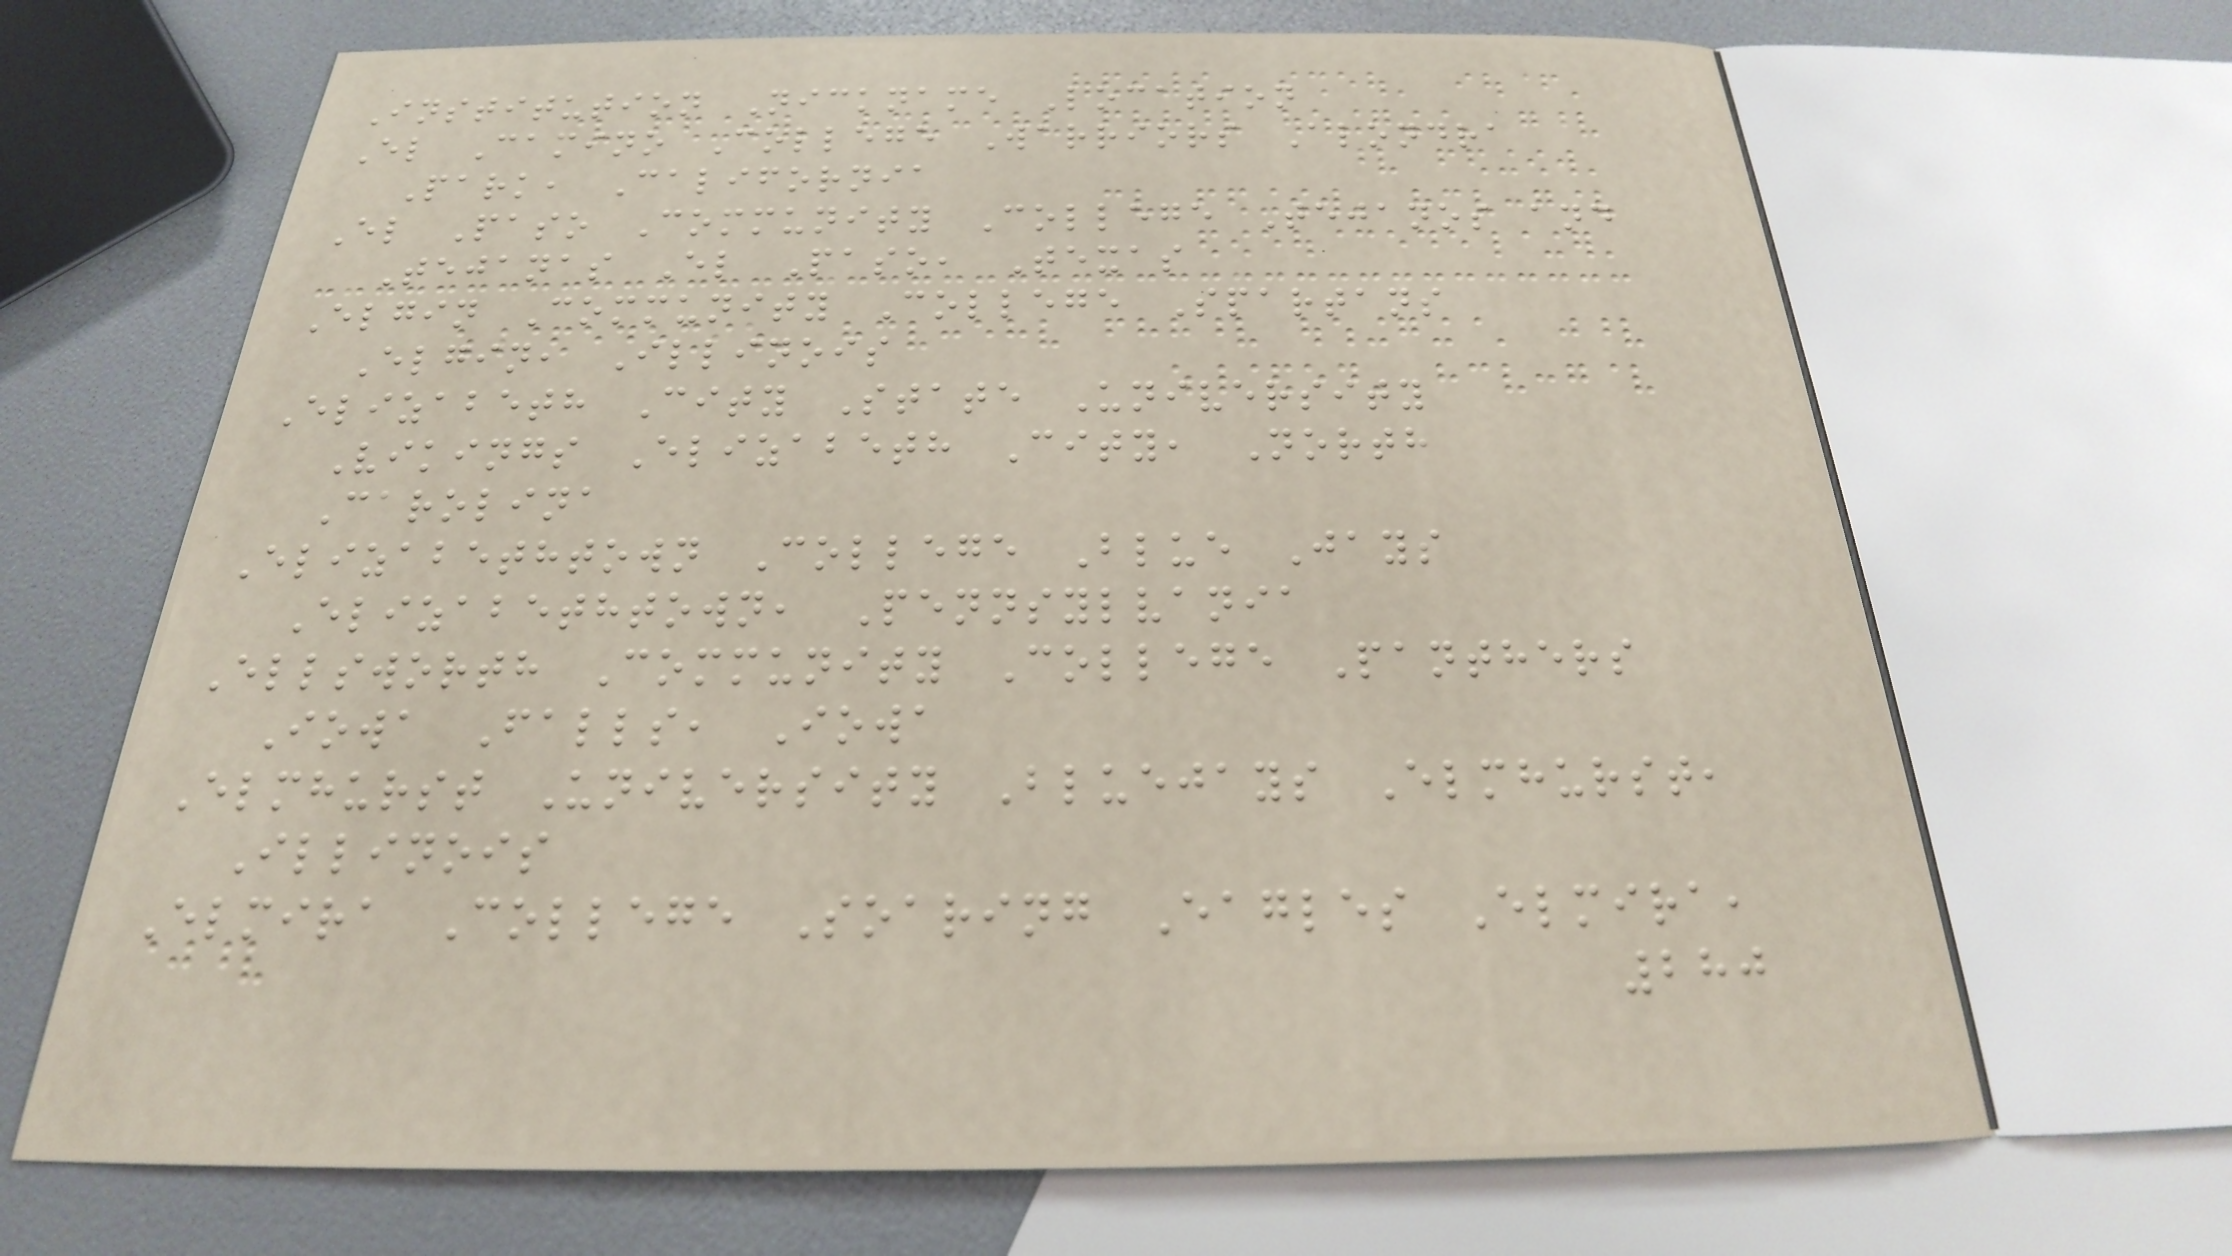Institution Nickname Location
El Camino College Warriors Alondra
Park, California
El Paso Community College Tejanos and
Tejanas El Paso, Texas
Elgin Community College Spartans
Elgin, Illinois
Elizabeth City State University
Vikings Elizabeth City, North
Carolina
Elizabethtown College Blue Jays
Elizabethtown, Pennsylvania
Ellsworth Community College Panthers
Iowa Falls, Iowa
Elmhurst University Bluejays Elmhurst,
Illinois
Elmira College Soaring Eagles Elmira,
280
